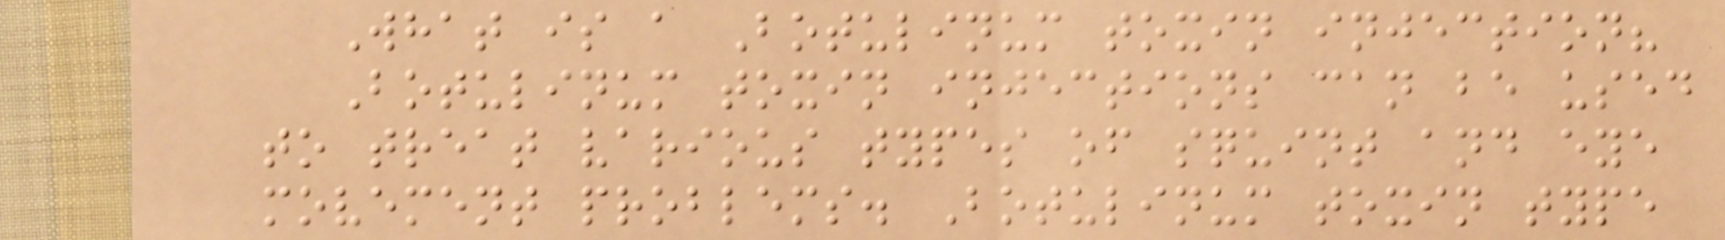What is a Botulinum toxin injection?
Botulinum toxin injections can be used
to treat various types of squint and eye
movement problems. Botulinum toxin type
